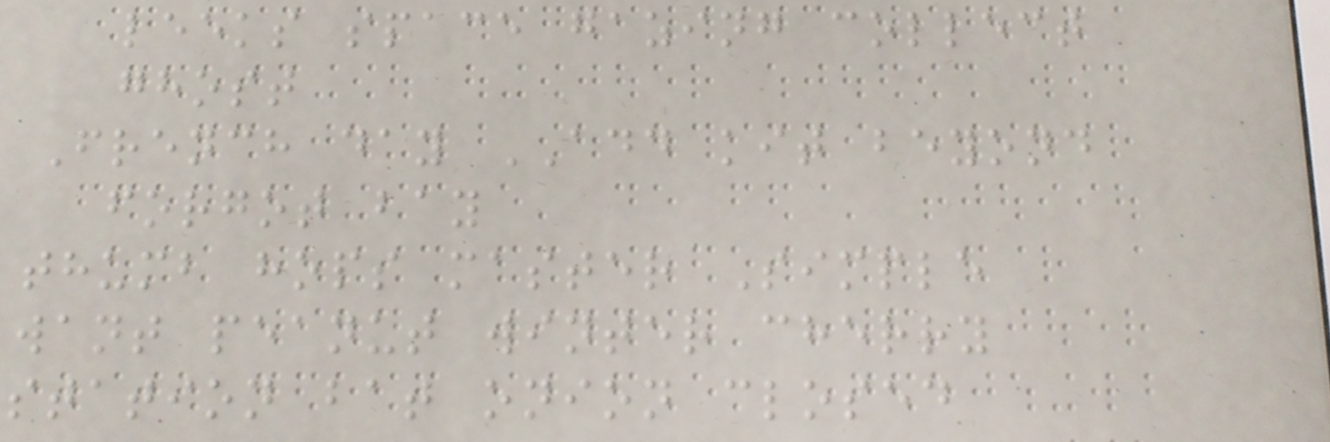leeks space gazing collect
ghost
French day ADD kit beyond
forgot bay
thumb hops master Simple
want peanut winter cherry
station bat onion closed
